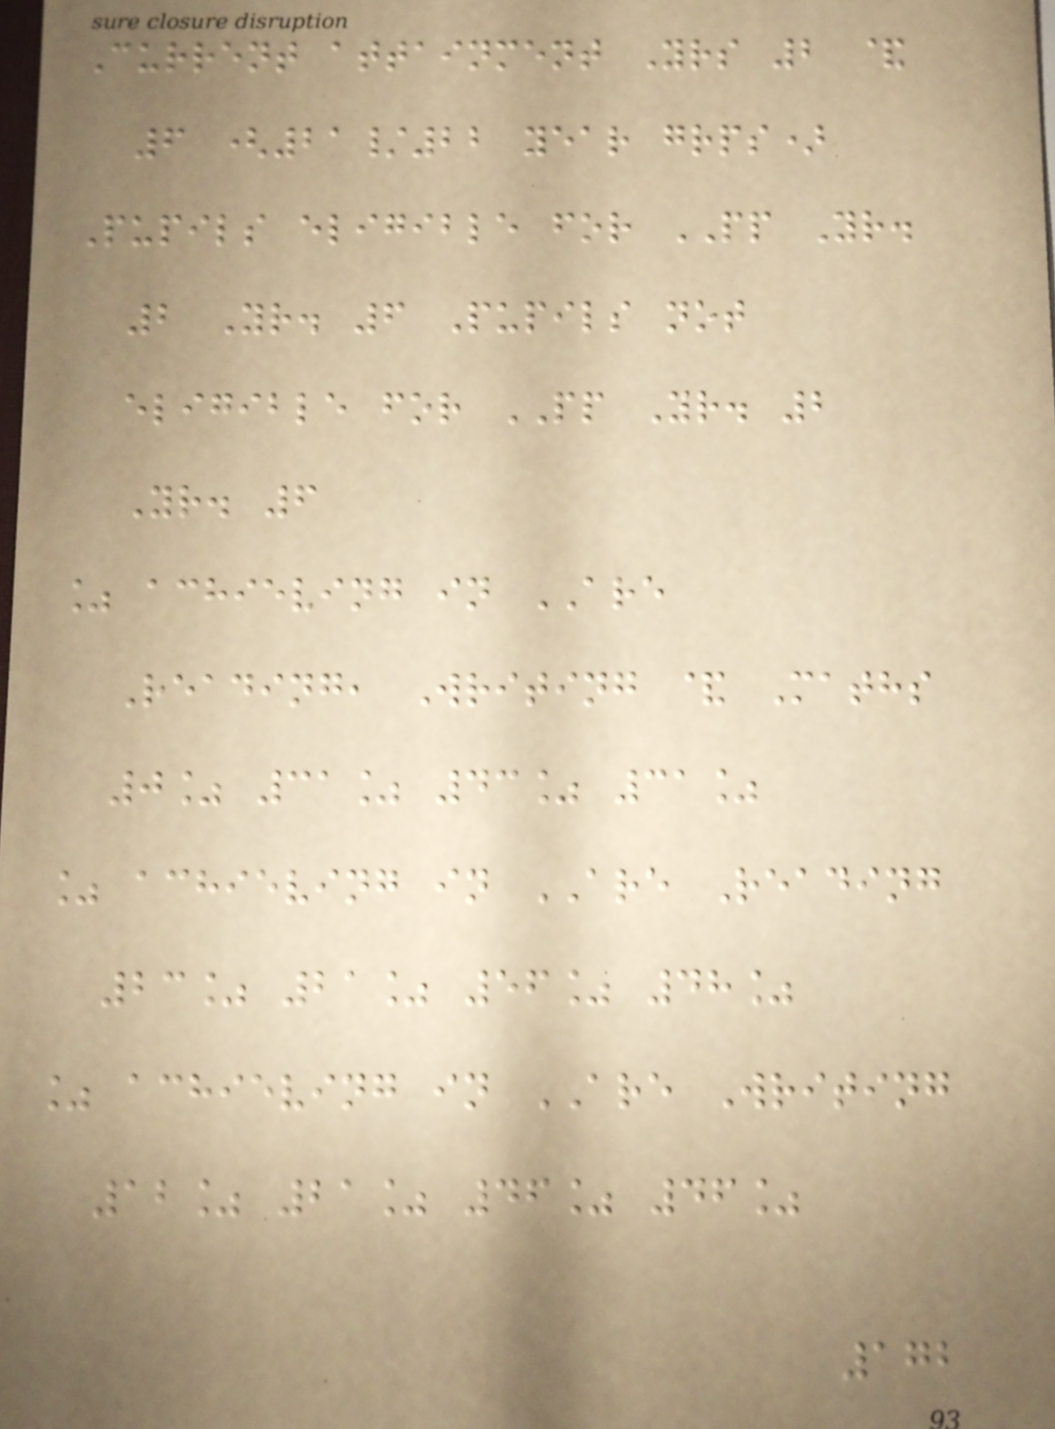Current attainment Yrs 2 &
6 (21/22 year grps)
Pupils eligible for PP Yr.
2 Yr. 6 Pupils not
eligible for PP Yr. 2
Yr. 6
% achieving in ARE
Reading, Writing & Maths
0% 31% 43% 31%
% achieving in ARE Reading
23% 21% 56% 48%
% achieving in ARE Writing
12% 21% 46% 46%
172
